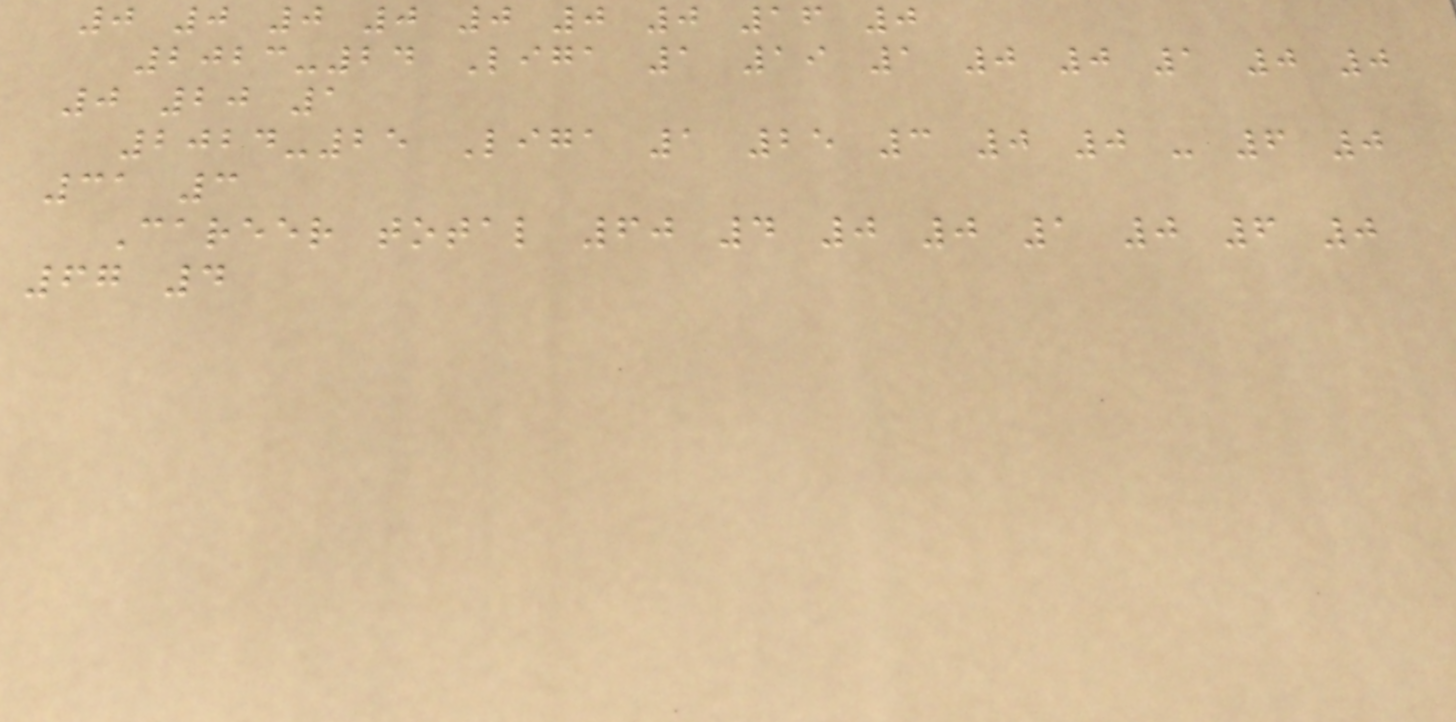0 0 0 0 0 0 0 16 0
2023-24 Liga 1 19 1 0 0 1 0 0
0 20 1
2024-25 Liga 1 25 3 0 0 - 6 0
31 3
Career total 60 4 0 0 1 0 6 0
67 4
